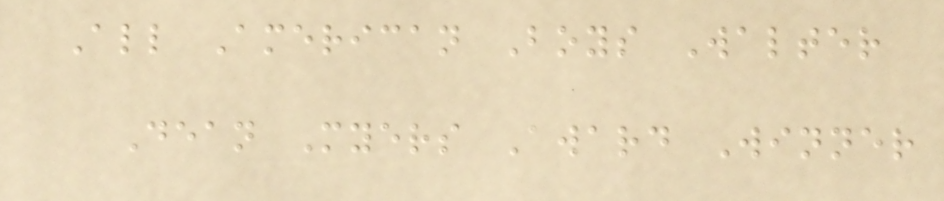All American Boys Walter
Dean Myers Award Winner
